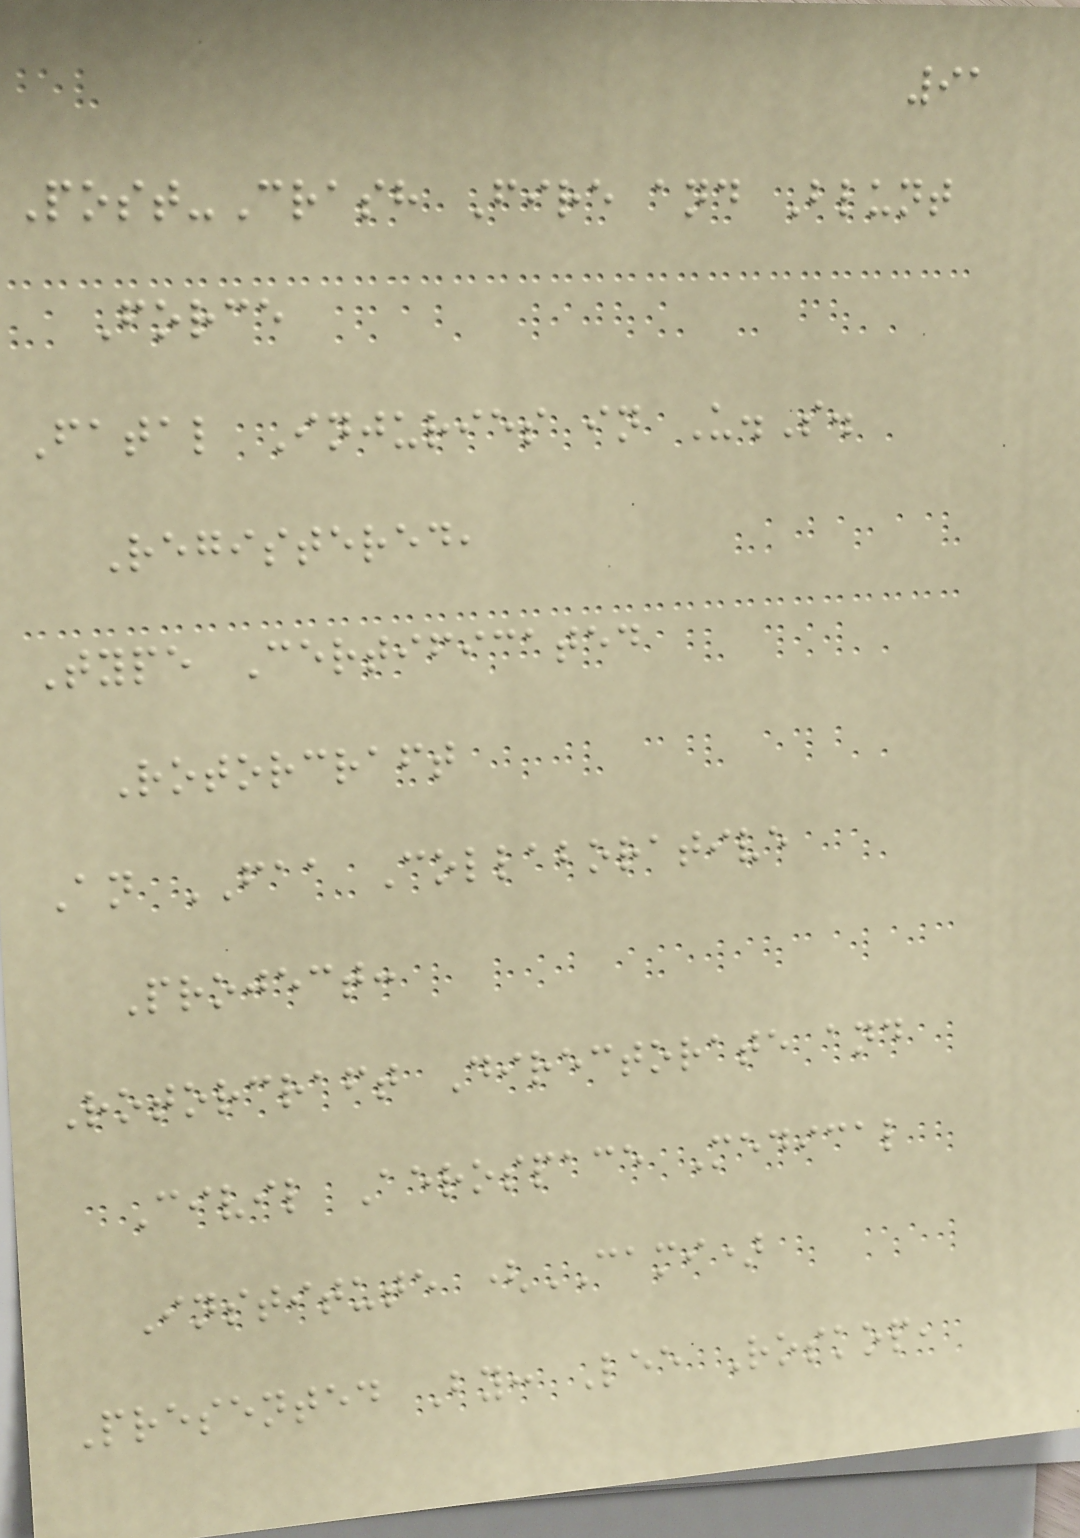91
Post-Crash Fire and Blunt
Force
Fatal Injuries in U.S.
Registered,
Type Certificated
Rotorcraft
An FAA Collaborative
Project:
Rotorcraft Directorate and
Civil Aerospace Medical
Institute (CAMI)
Presented By: Lee Roskop,
